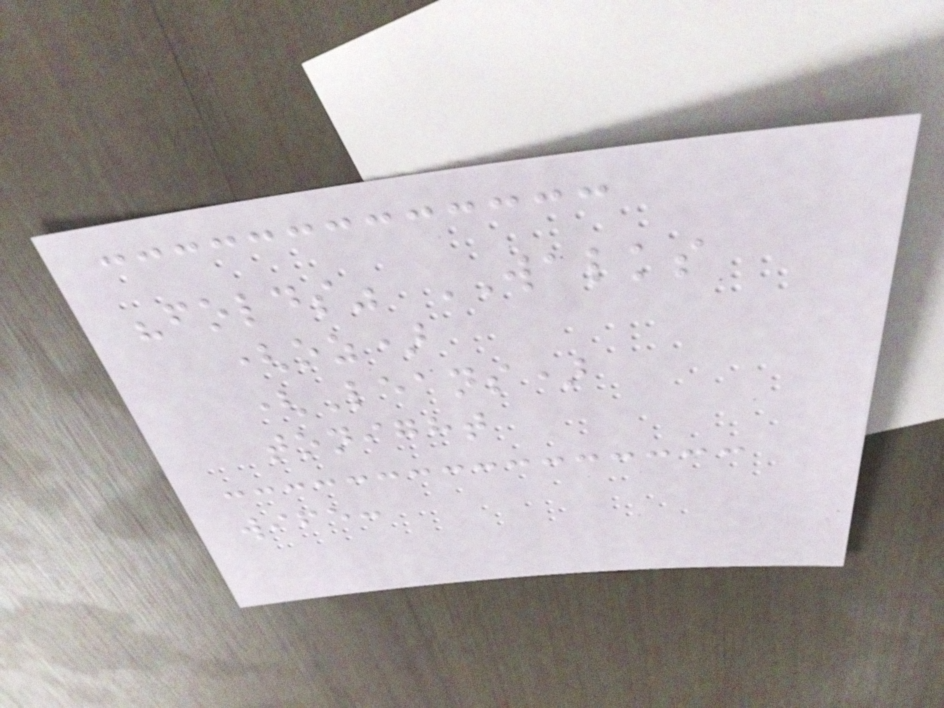"folds" WALKS
(oz)
(Leans)
tonight
wife:
